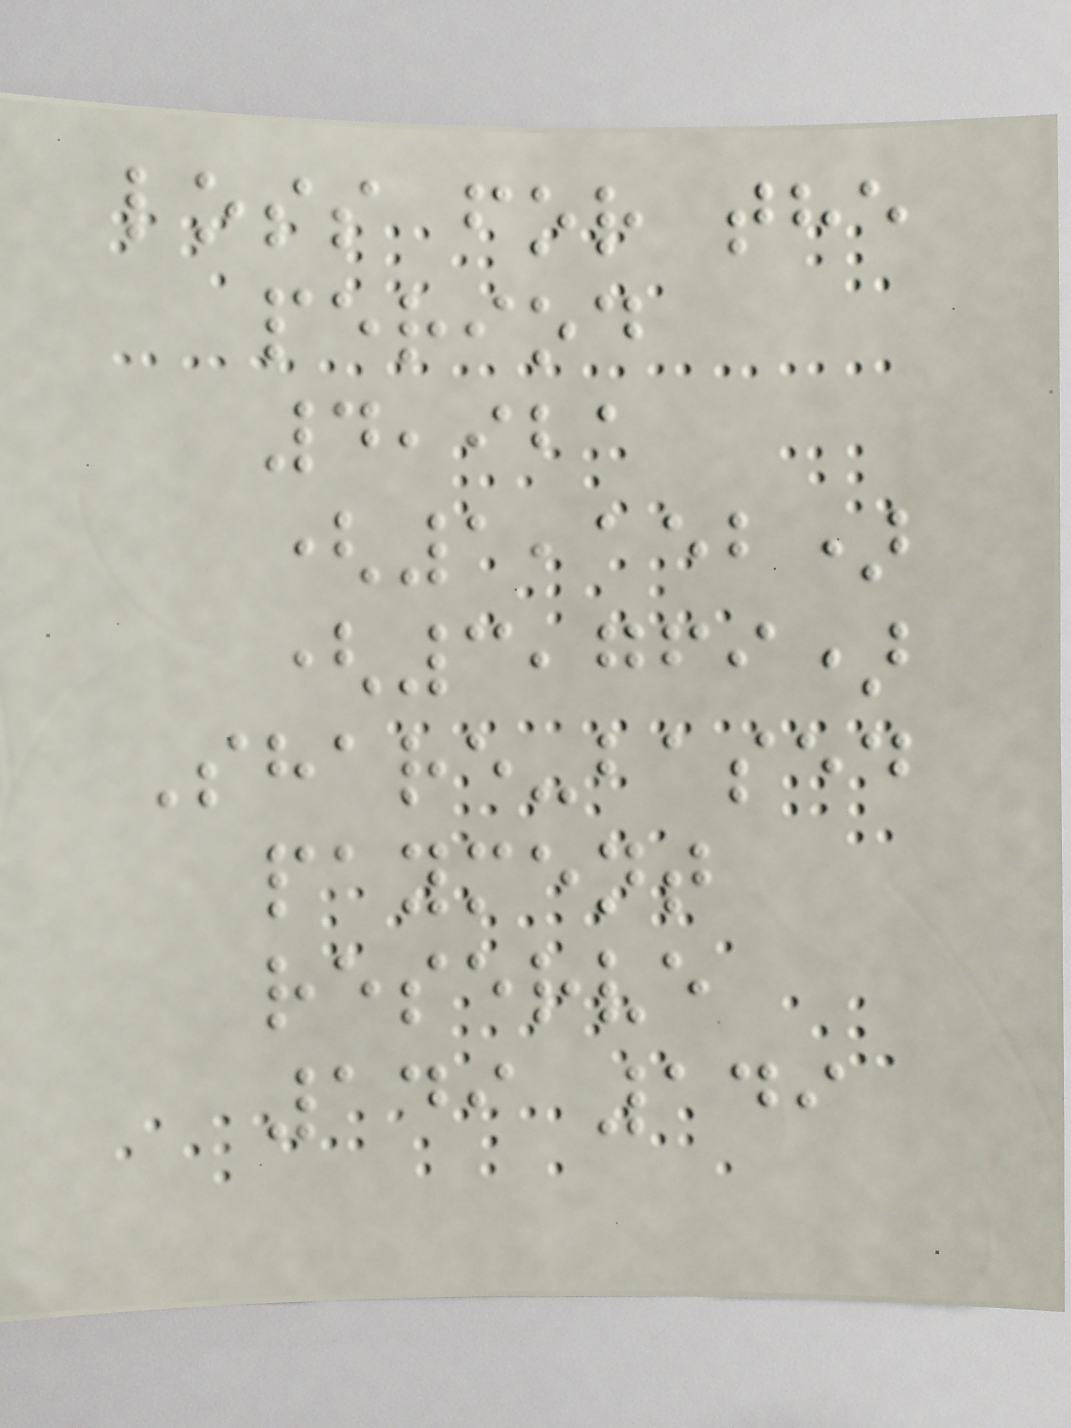loss for the
period
4,921
(1,152)
(3,769)
Share-based
payment
reserve
149 149
